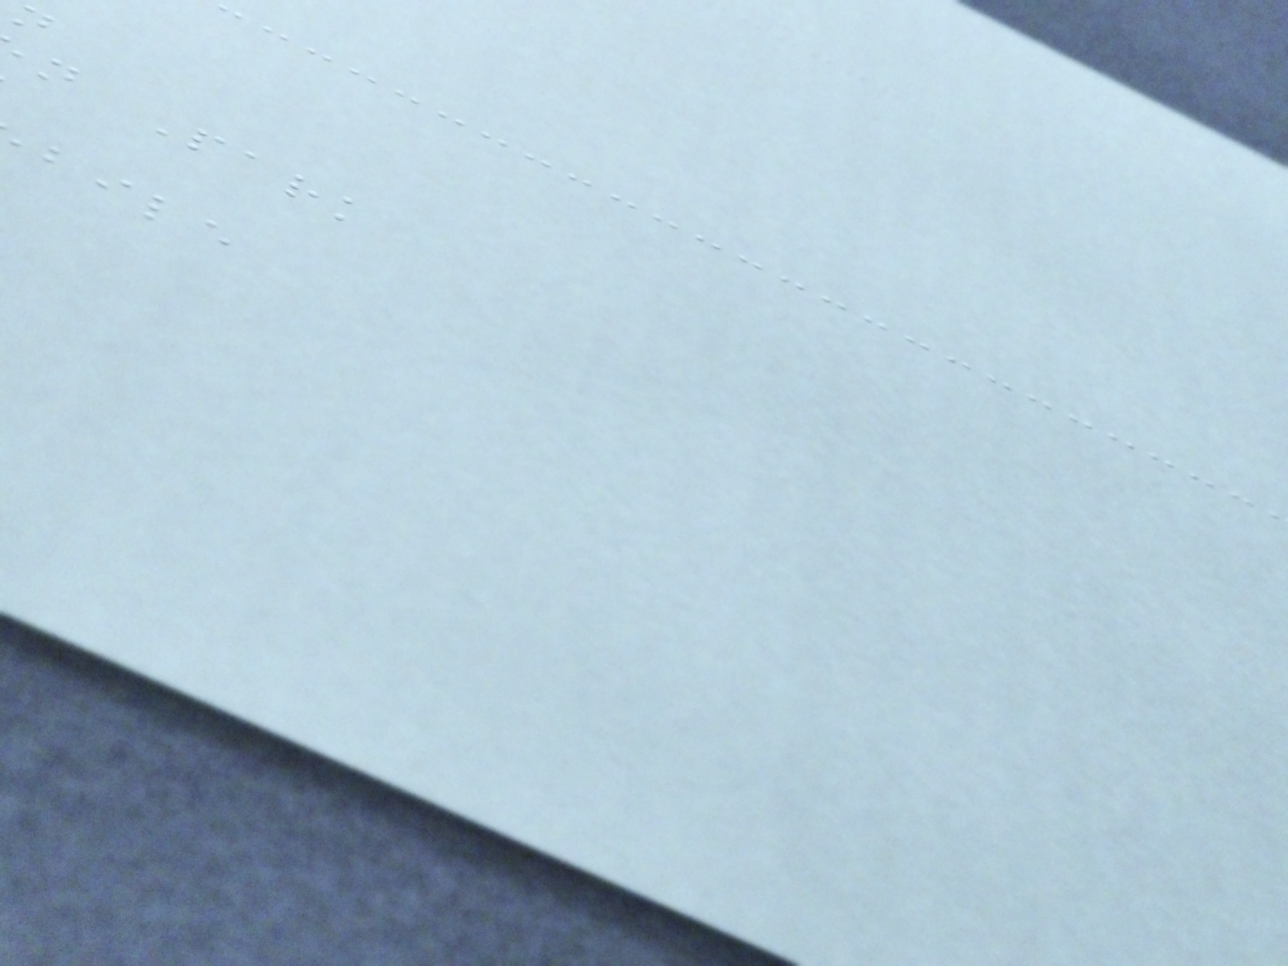n Park
bile
